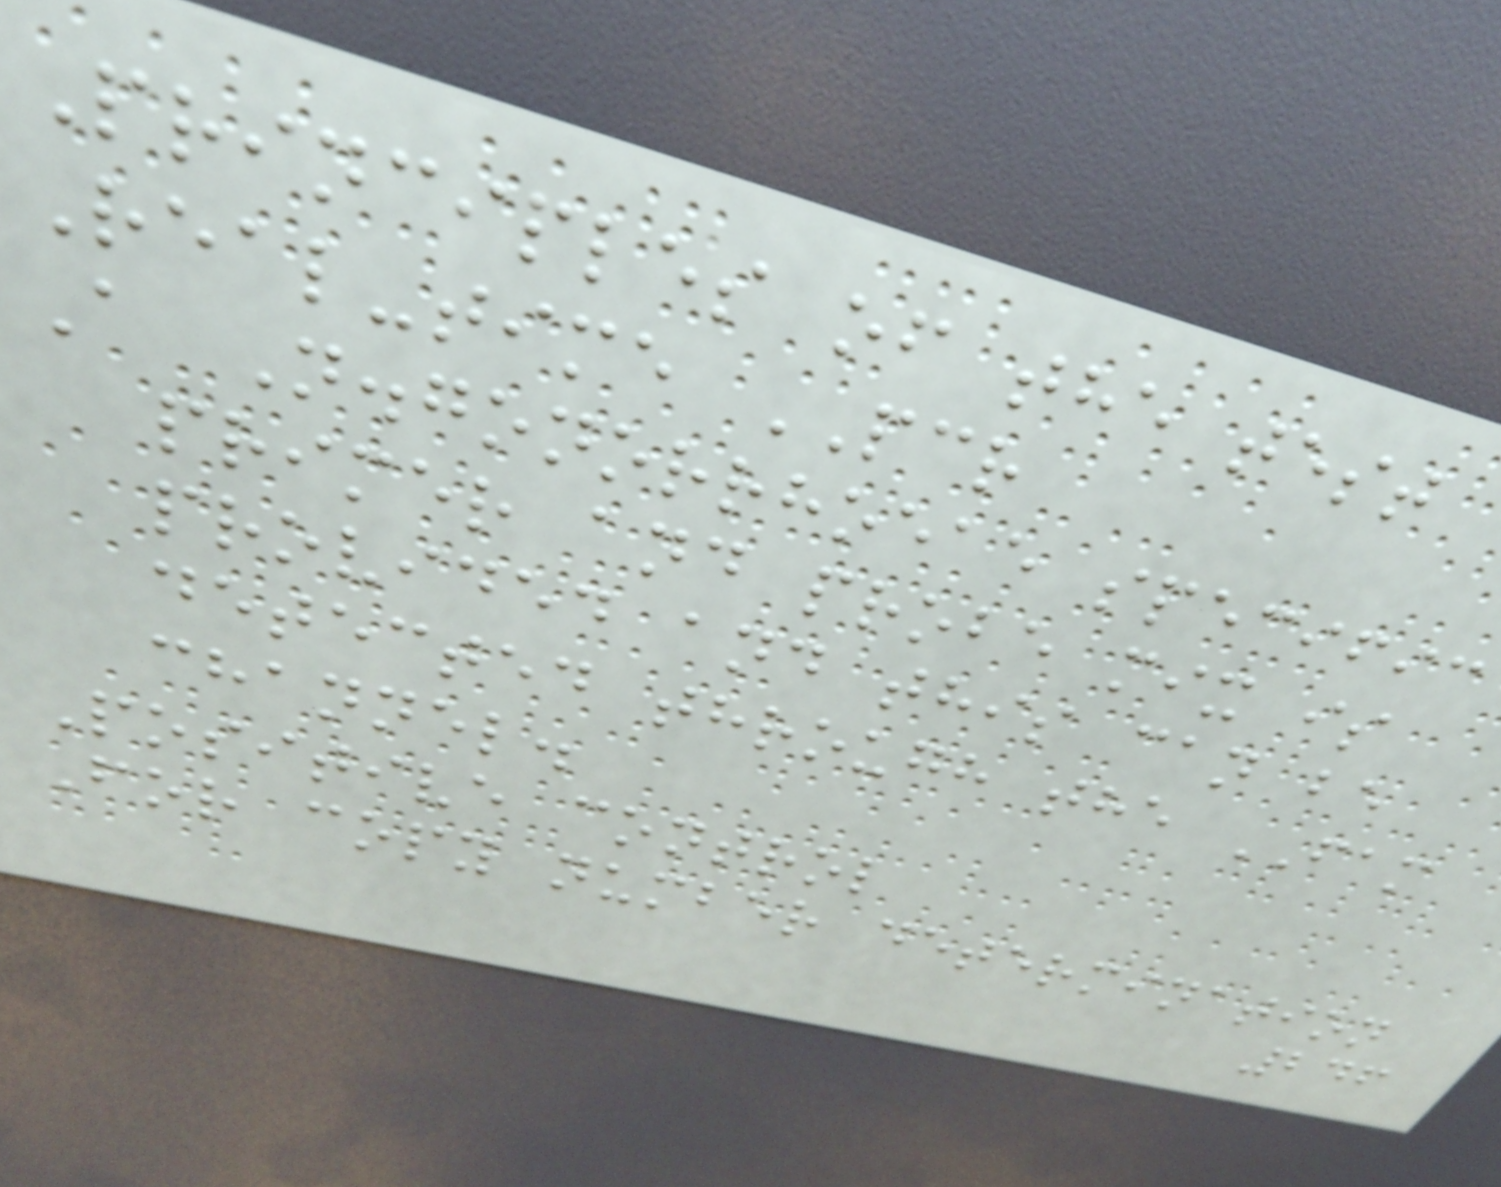Principles of the test
Real-time PCR
A N.gonorrhoeae specific
primer and probe mix is
provided and this can be
detected through the FAM
channel.
Positive control
For copy number determination
246
